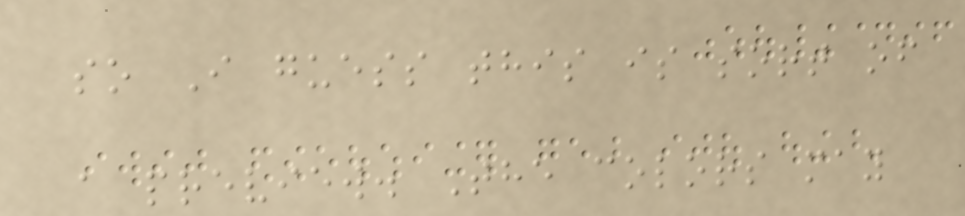so I guess this is sort of
a preview. The colors may
